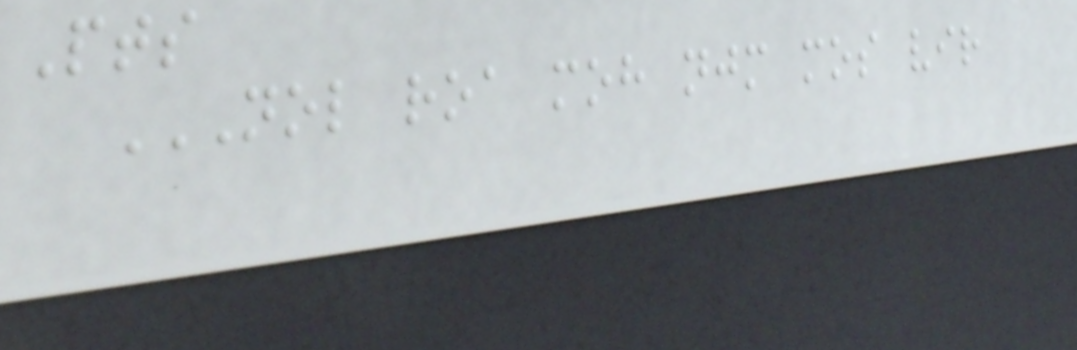Pts
NOL ROA MOH NJM MOS VIR
